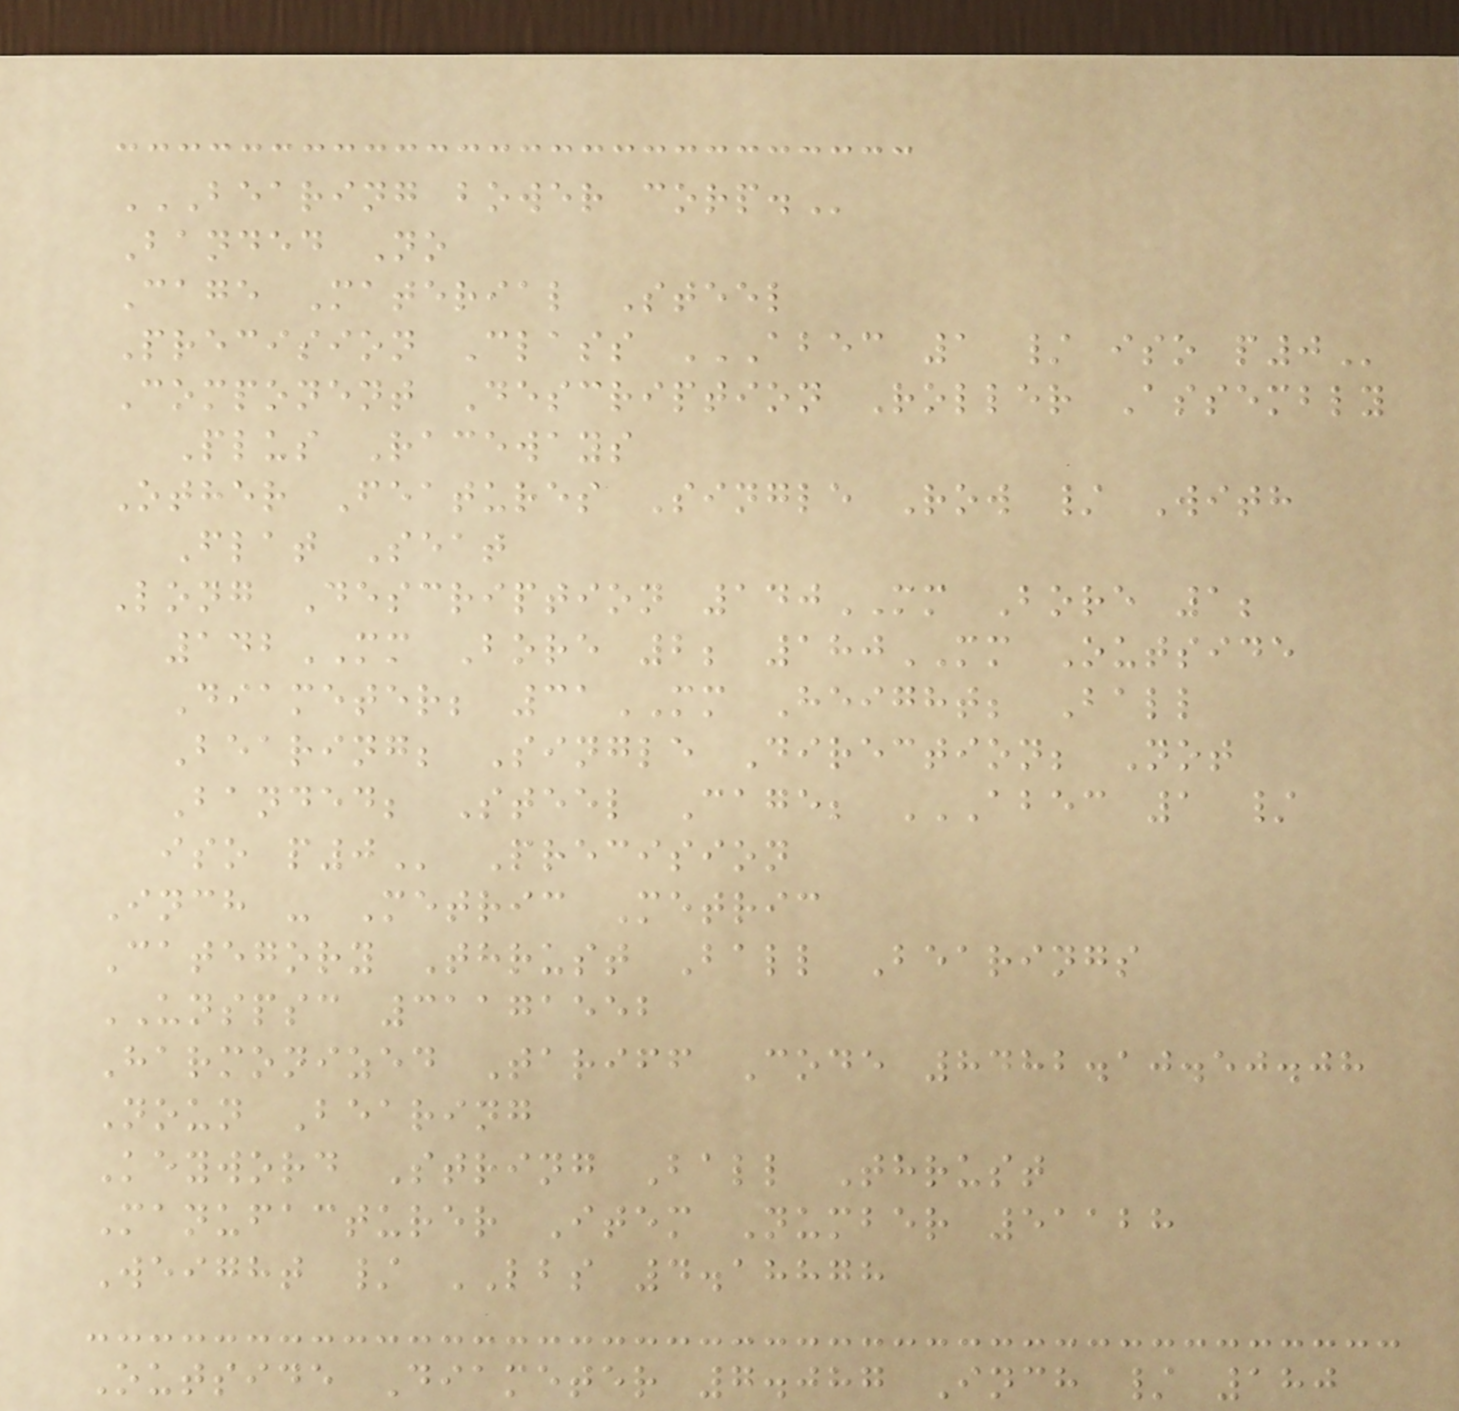BEARING BOWER CORP.
Banded No
Cage Material Steel
Precision Class ABEC 1 / ISO P0
Component Description Roller Assembly
Plus Raceways
Other Features Single Row / With
Flat Seat
Long Description 140MM Bore 1;
142MM Bore 2; 180MM Outside
Diameter; 31MM Height; Ball
Bearing; Single Direction; Not
Banded; Steel Cage; ABEC 1 /
ISO P0 Precision
Inch - Metric Metric
Category Thrust Ball Bearings
UNSPSC 31171552
Harmonized Tariff Code 8482.10.50.08
Noun Bearing
Keyword String Ball Thrust
Manufacturer Item Number 51128
Weight / LBS 4.18878
Outside Diameter 7.087 Inch / 180
